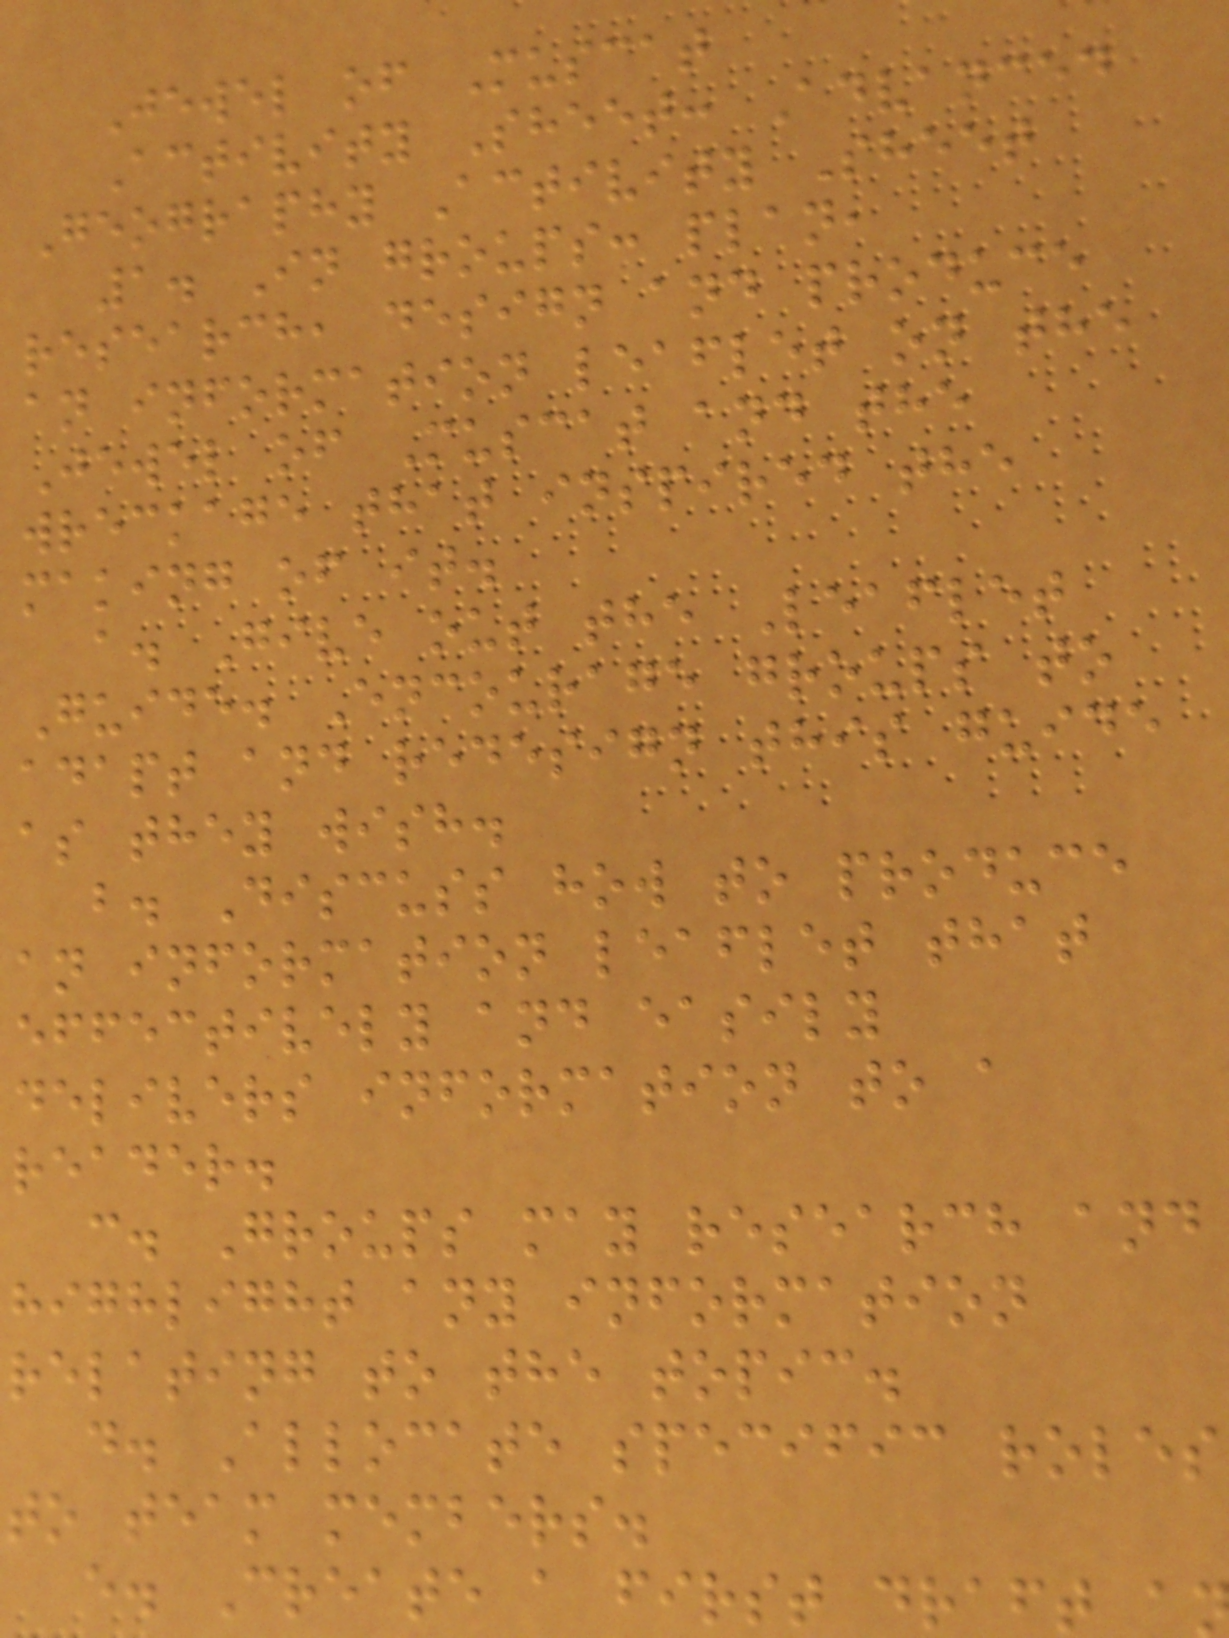Jewel of Muscat
Activity Sheet: Advanced
Geography Activity Sheet
1. In groups: plan,
research, design and produce
an information leaflet on the
Jewel of Muscat and the
wreckage that inspired the
making of it.
a. Give out the Leaflet
Guide. Encourage groups to
adapt and redesign this guide
as they wish.
b. Discuss how to produce
an information leaflet that
effectively and easily
delivers information to a
reader.
c. Groups may research and
highlight any information
relating to the topic.
d. Allocate specific roles
to team members.
e. Create a first draft a
